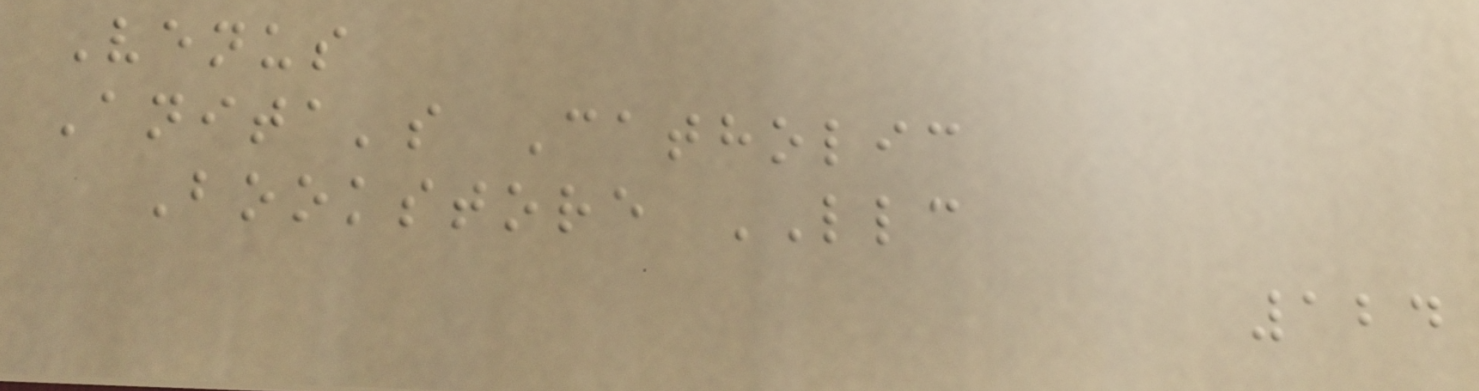Venus
Anita's Catholic
Bookstore LLC
124
